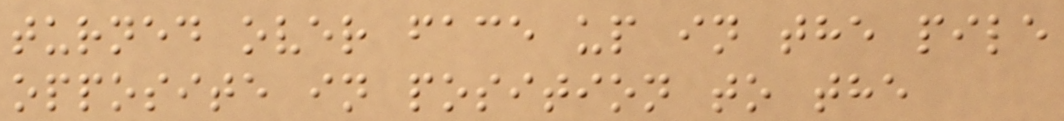turned over face up in the pile
opposite in position to the
